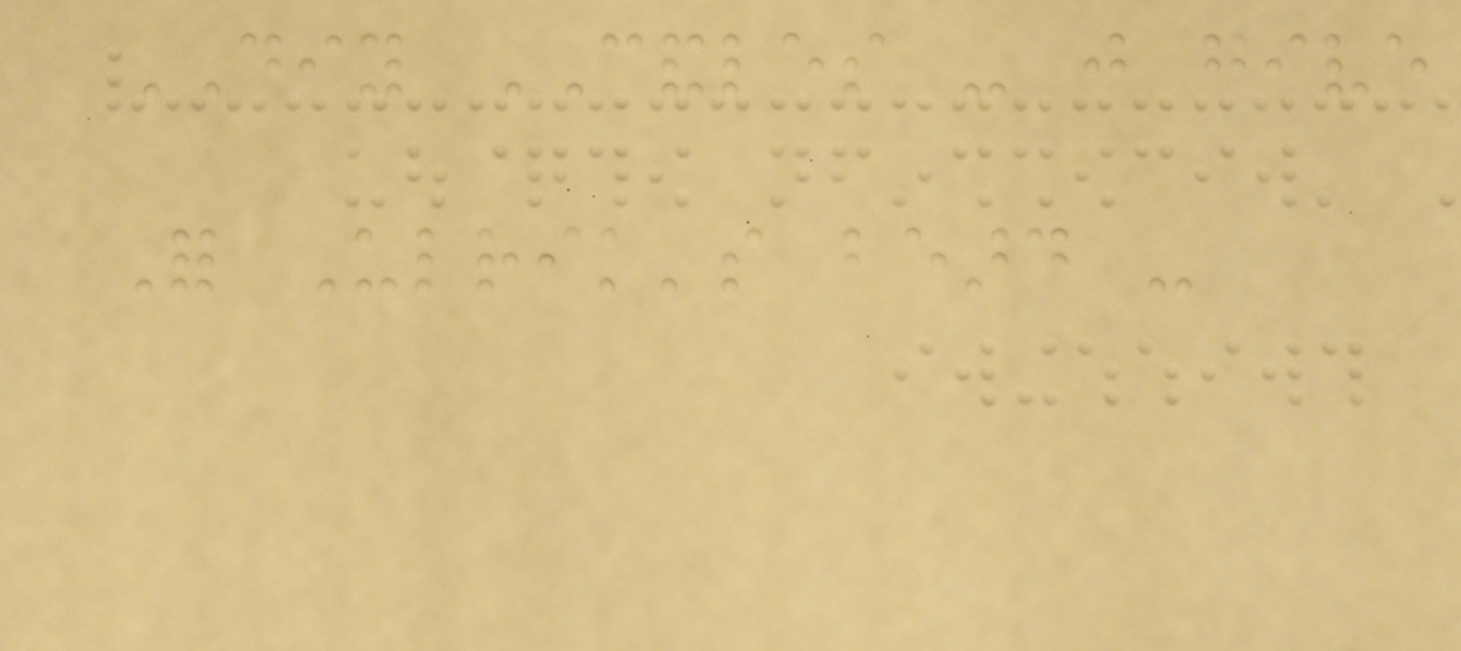DIY CANDLES - just give
For Ulrik's beard -
